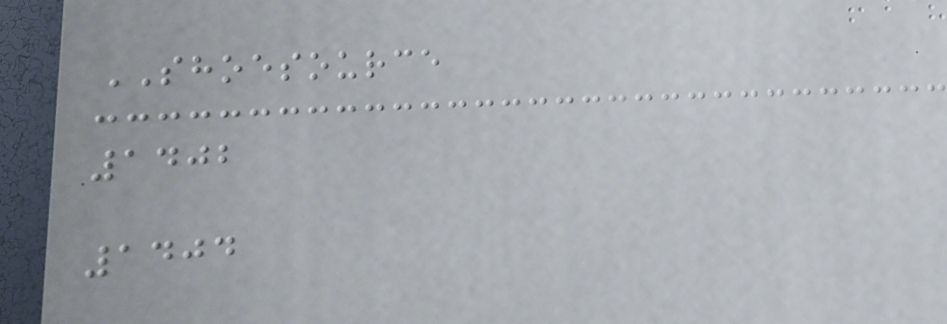SHOESOURCE
1402
1404
